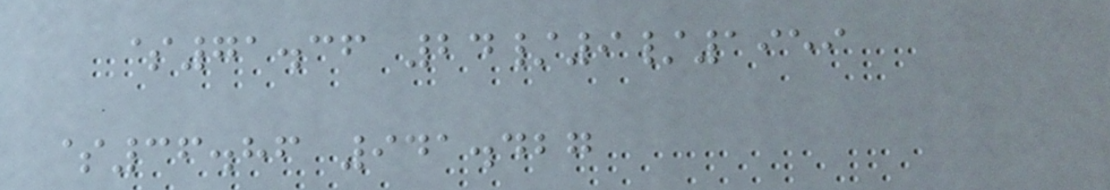$71.36 24/9/1959
$36.86 941.427
